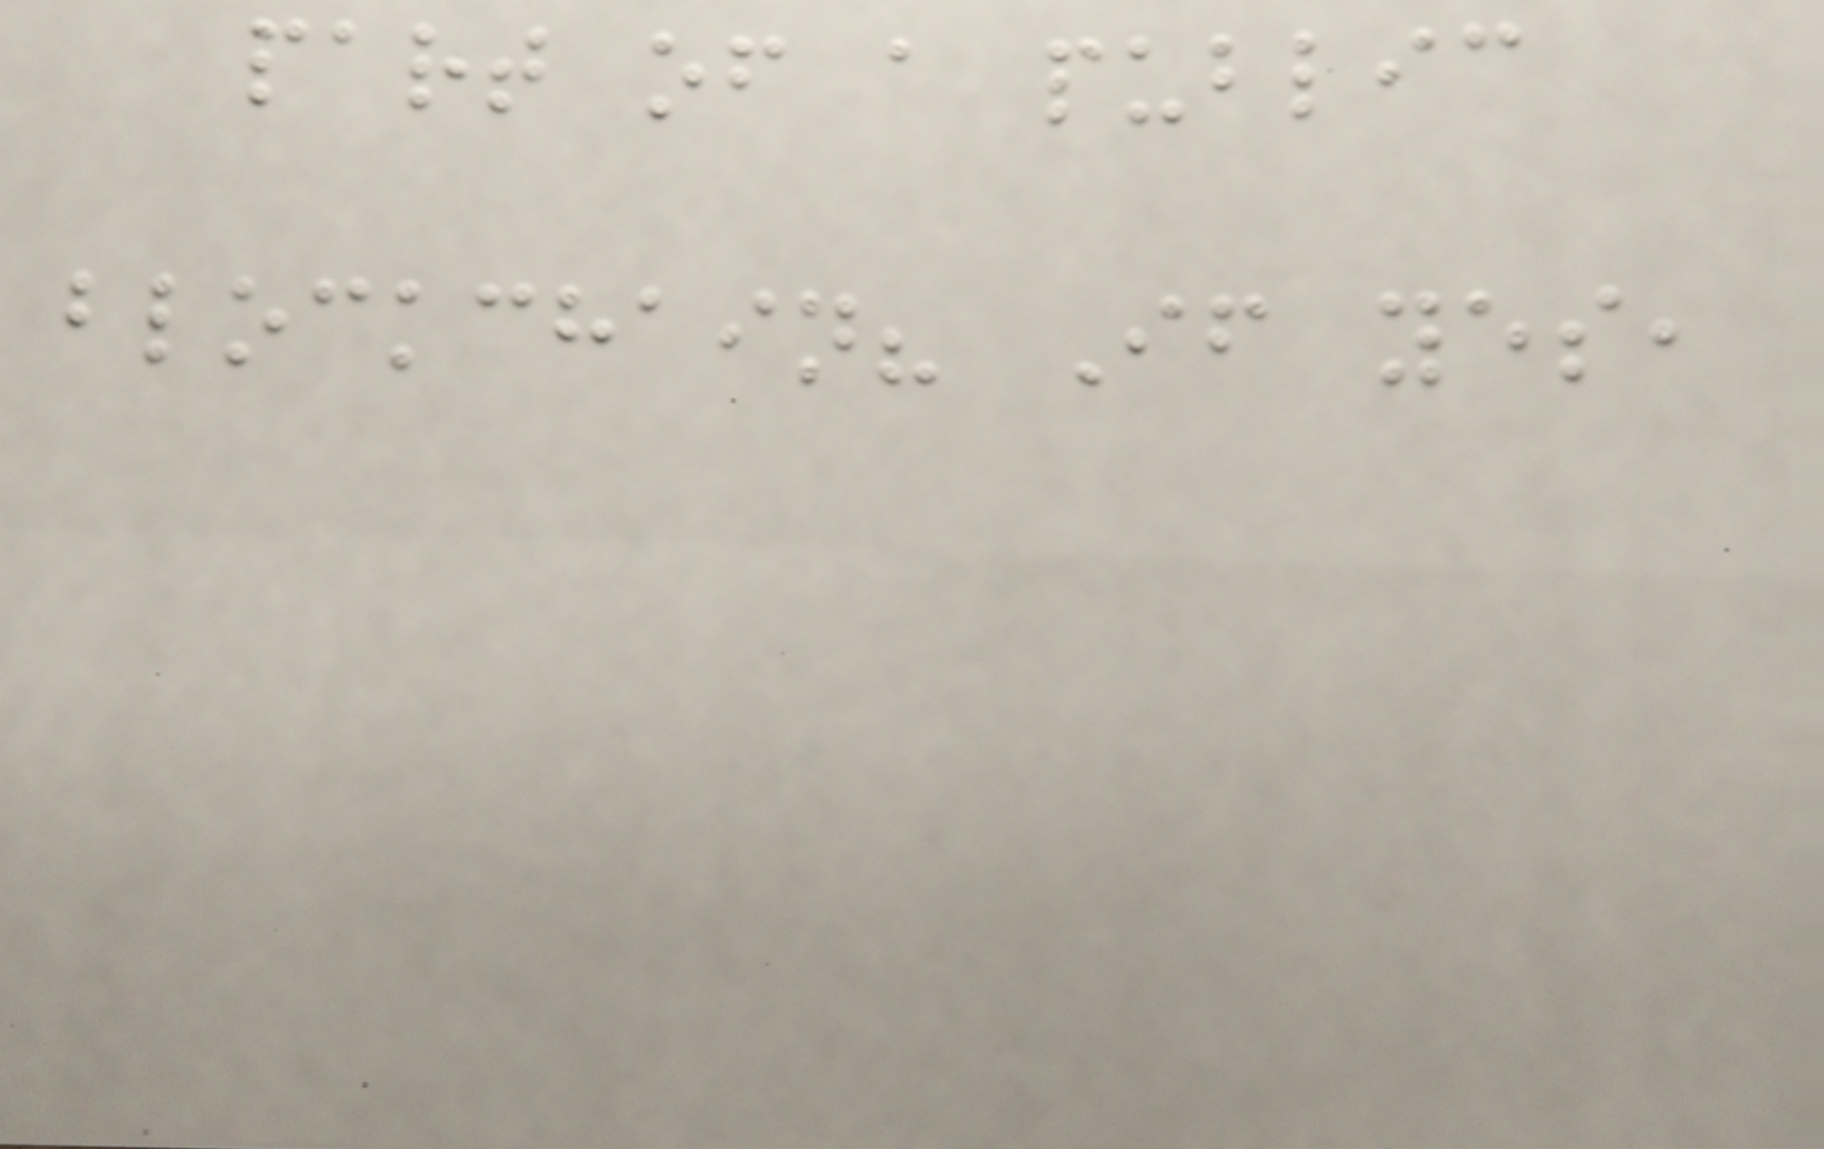part of a public
blockchain? If yes,
